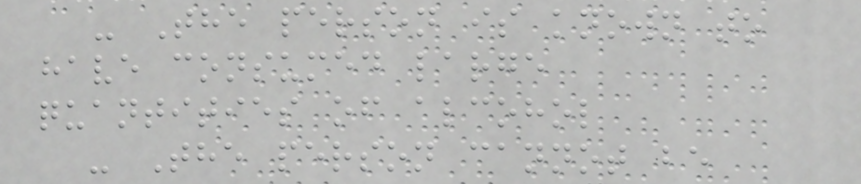- The person is known to
have consumed large
quantities of alcohol
- The person cannot be
